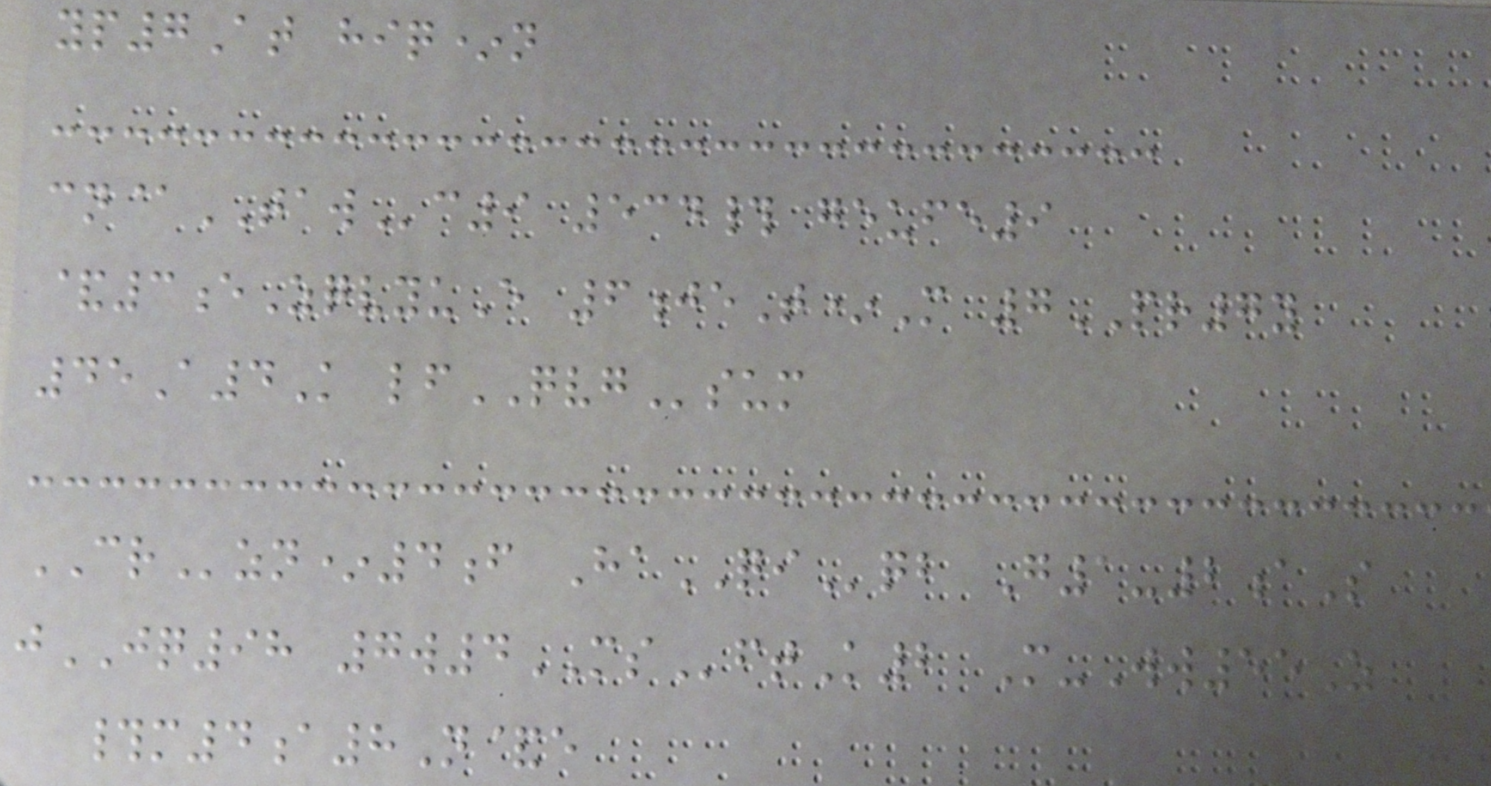yp7At hiq*n
cn@TAWc9 534# geufe9
&3eZqvyuE 6jeT*M 7PR7y
45A4K lfQVGsum
CRzn*4f HaQIqb G1-2aS
jJQ98 7w4MSftK2 M-Ww55Z
#m4a8N&e
